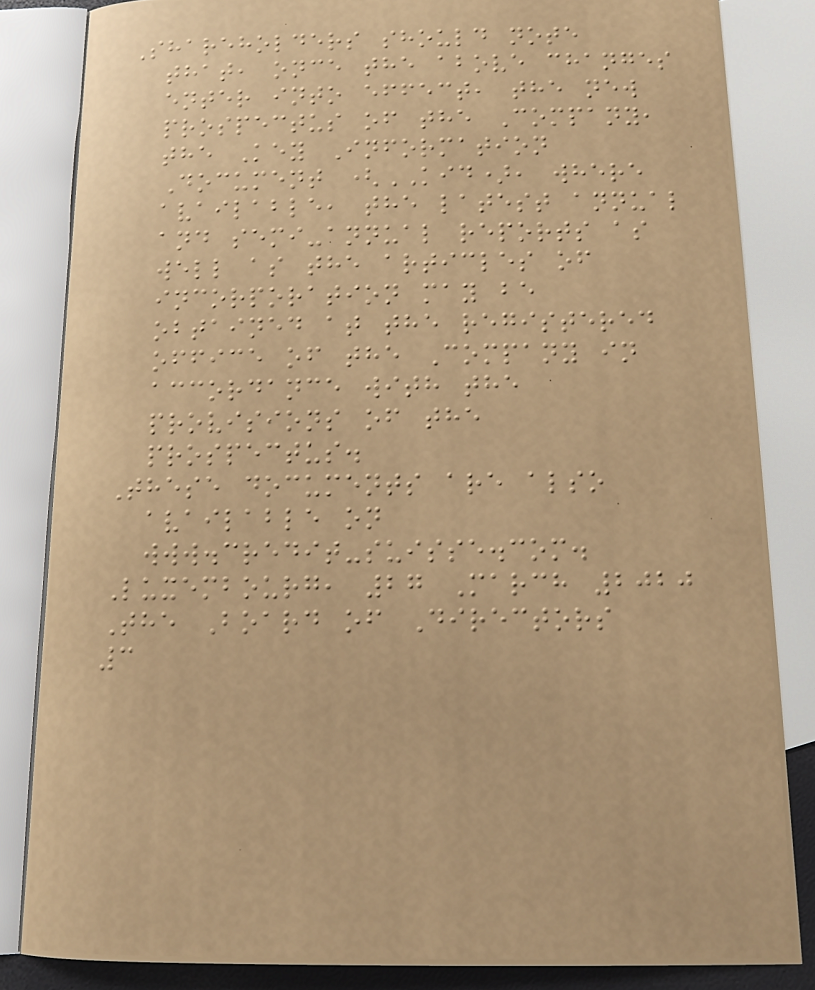Shareholders should note
that, once the above changes
enter into effect, the new
prospectus of the Company,
the Key Information
Document (KID), where
available, the latest annual
and semi-annual reports as
well as the articles of
incorporation may be
obtained at the registered
office of the Company in
accordance with the
provisions of the
prospectus.
These documents are also
available on
www.credit-suisse.com.
Luxembourg, 27 March 2020
The Board of Directors
3
